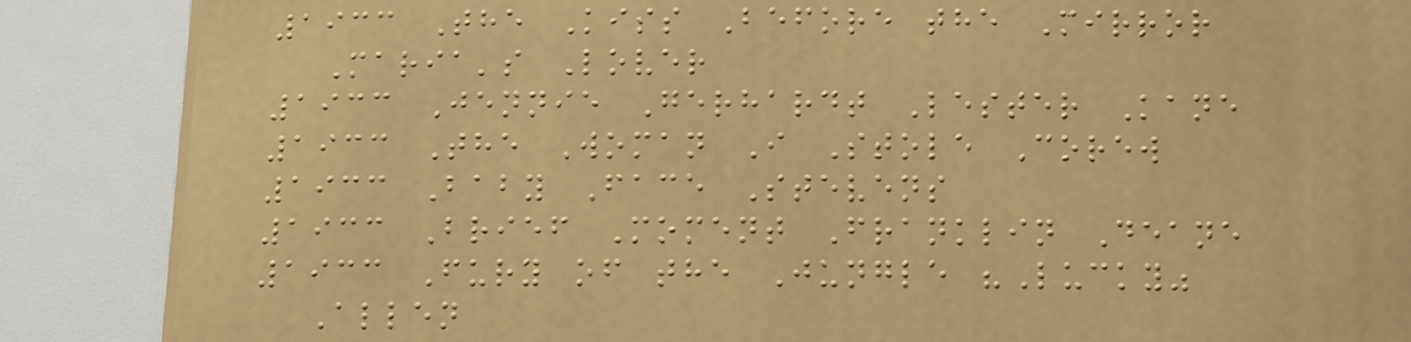1933 The Kiss Before the Mirror
Maria's Lover
1933 Jennie Gerhardt Lester Kane
1933 The Woman I Stole Corew
1933 Baby Face Stevens
1933 Brief Moment Franklin Deane
1933 Fury of the Jungle "Lucky"
Allen
